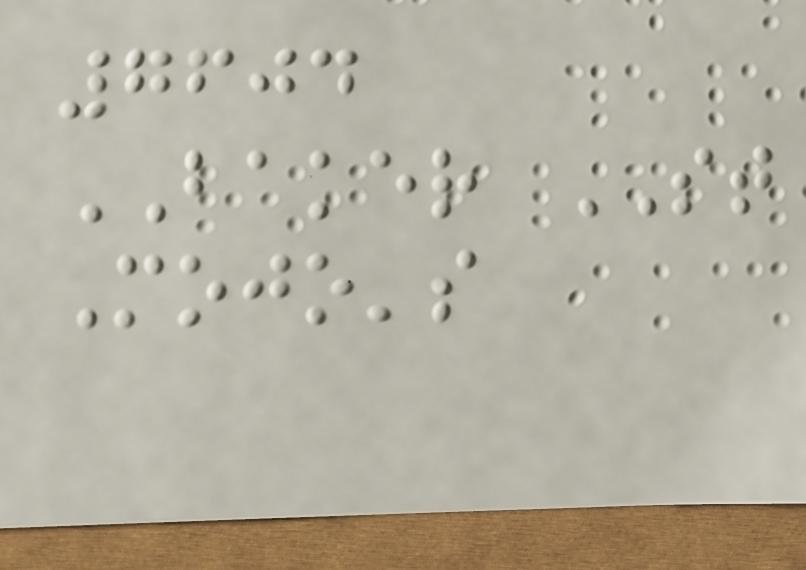7604
BAKER ST
Mojo's
